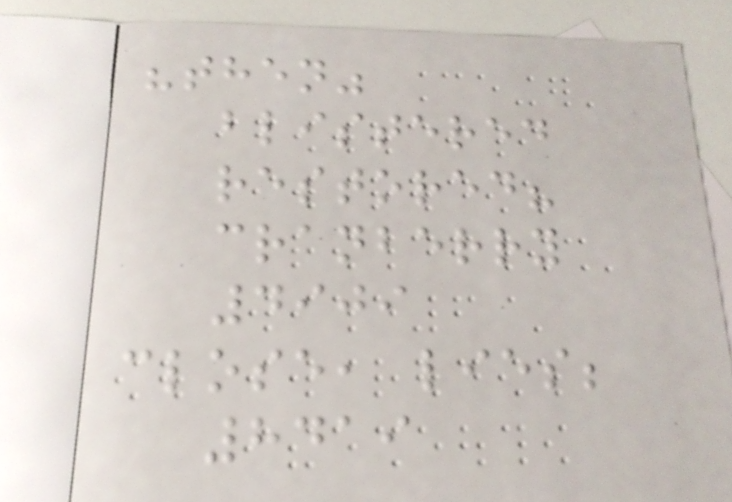"then"
blistered
restored?
cranberry
4909
close, lies;
8419
